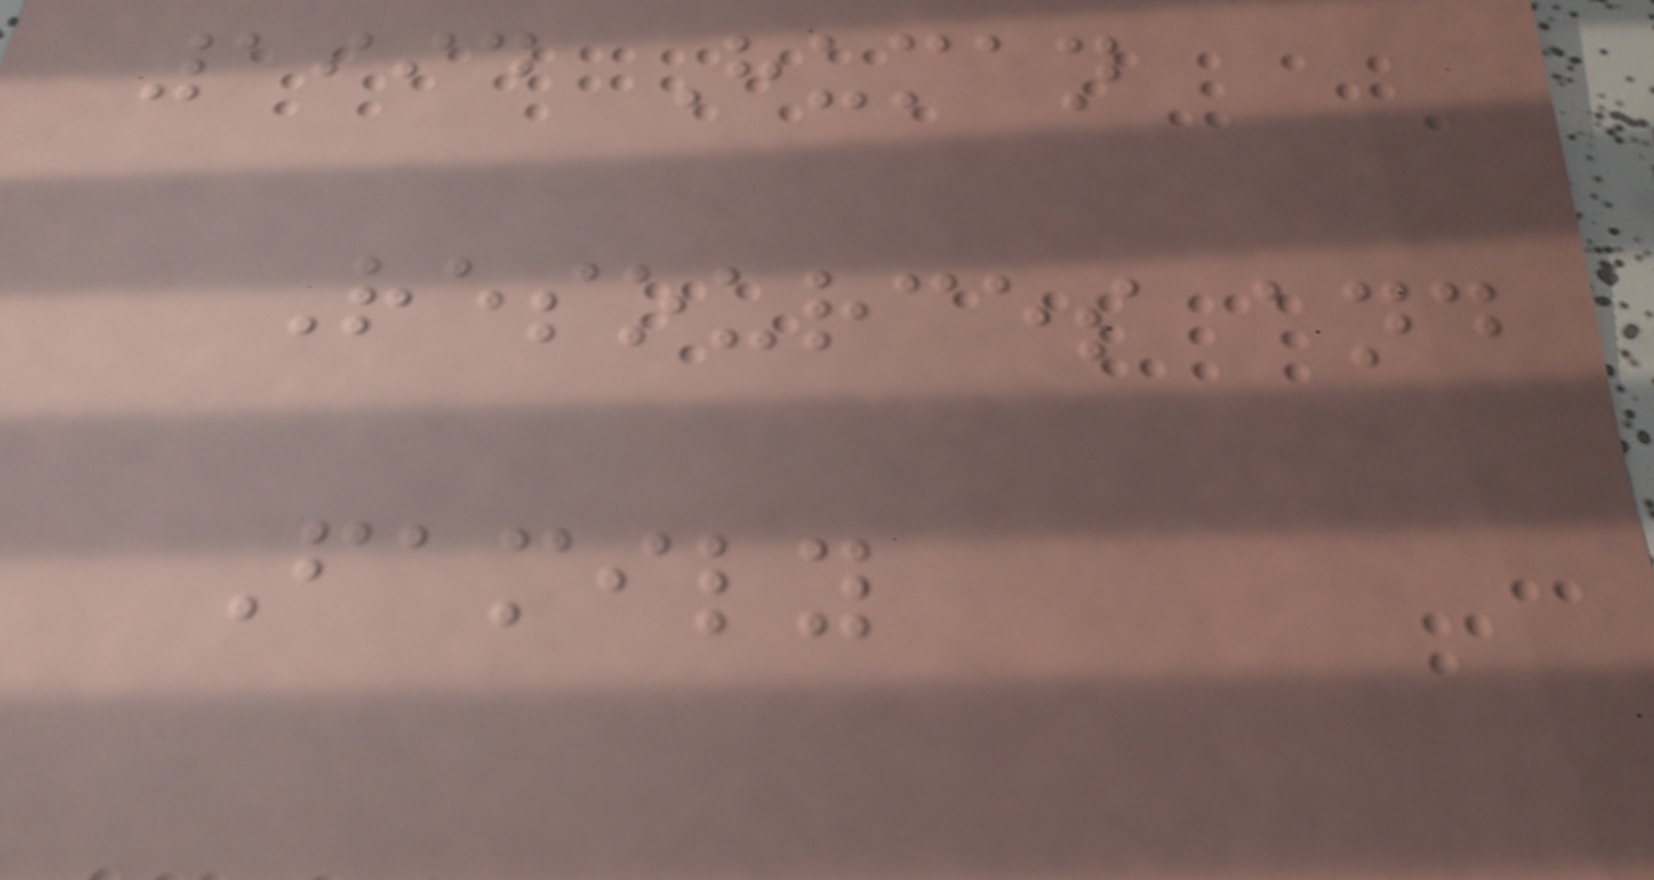1994 Human
Resources and
Family
